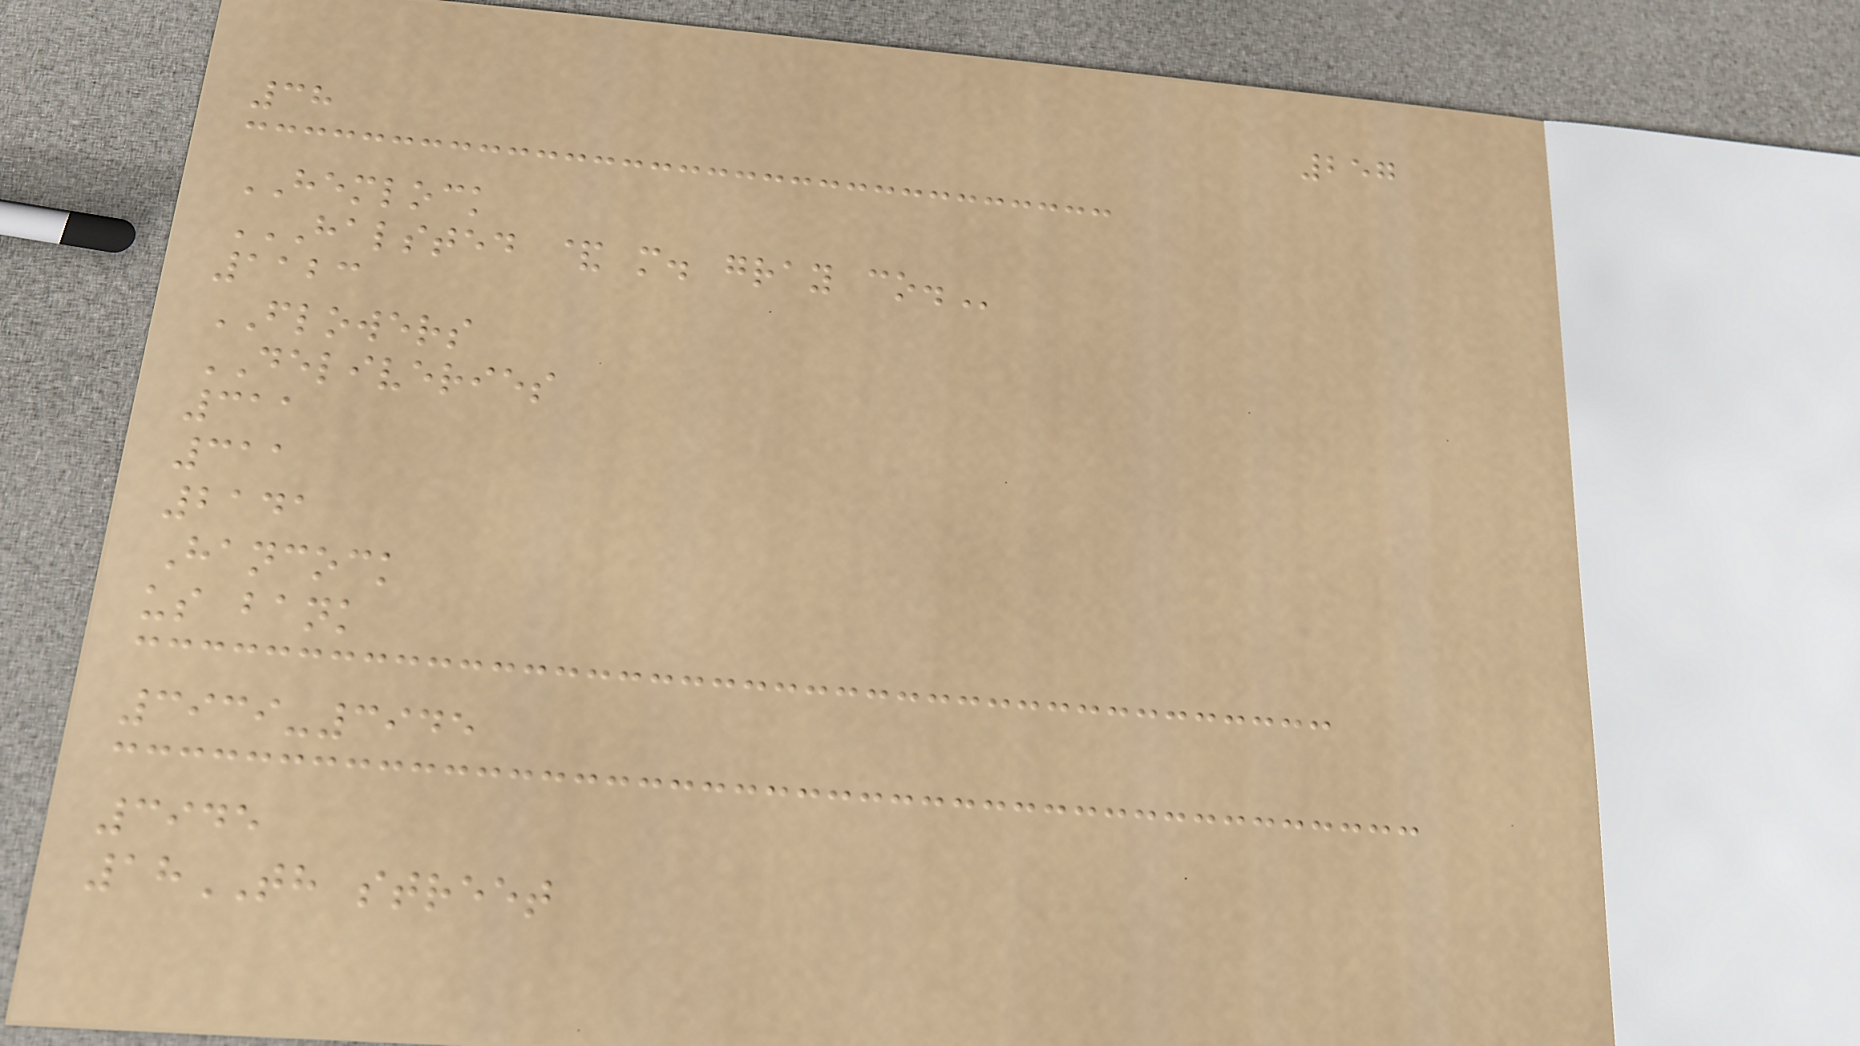257
38
HEMLOCK
HALSTED & M. GRAY CO.
1123
FLOWERS
DELIVERIES
311
311
2141
Hancock
us bank
3939-3945
3945
18TH street
